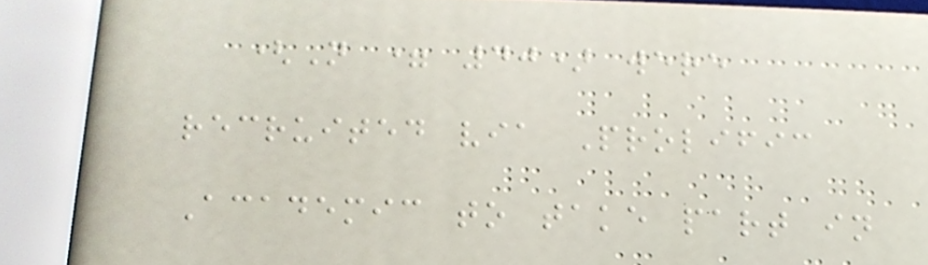(N = 40) were
recruited via Prolific
Academic to take part in
